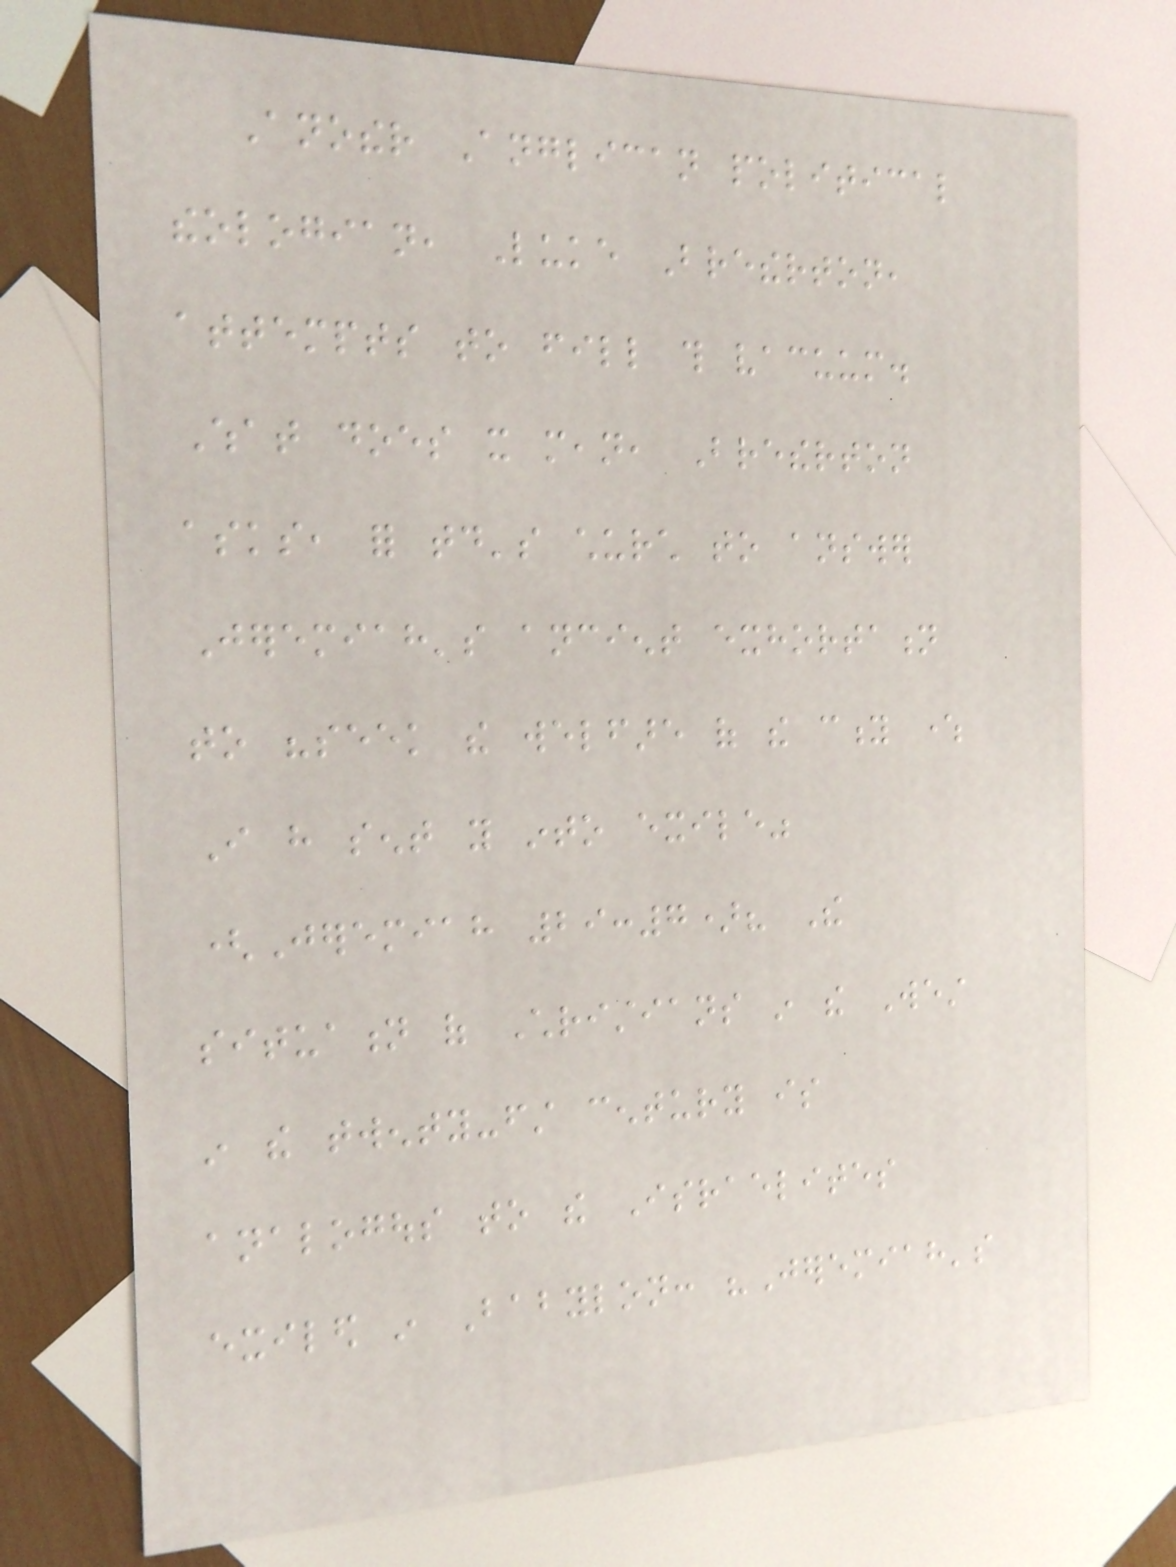Another Anglican political
theologian, Luke Bretherton,
attempts to fill this vacuum.
What does it mean, Bretherton
asks, for today's church to answer
Jeremiah's ancient exhortation
to "seek the welfare of the city where
I have sent you into exile"
(Jeremiah 29:7)? The
situation of Christians in the West
in the twenty-first century is
analogous to the Israelites
exiled in Babylon: "Jeremiah's
